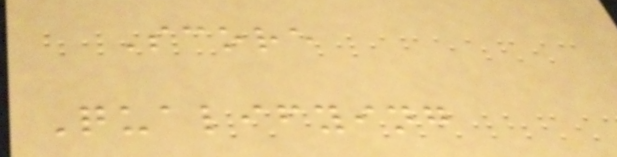Score
Qualifying
